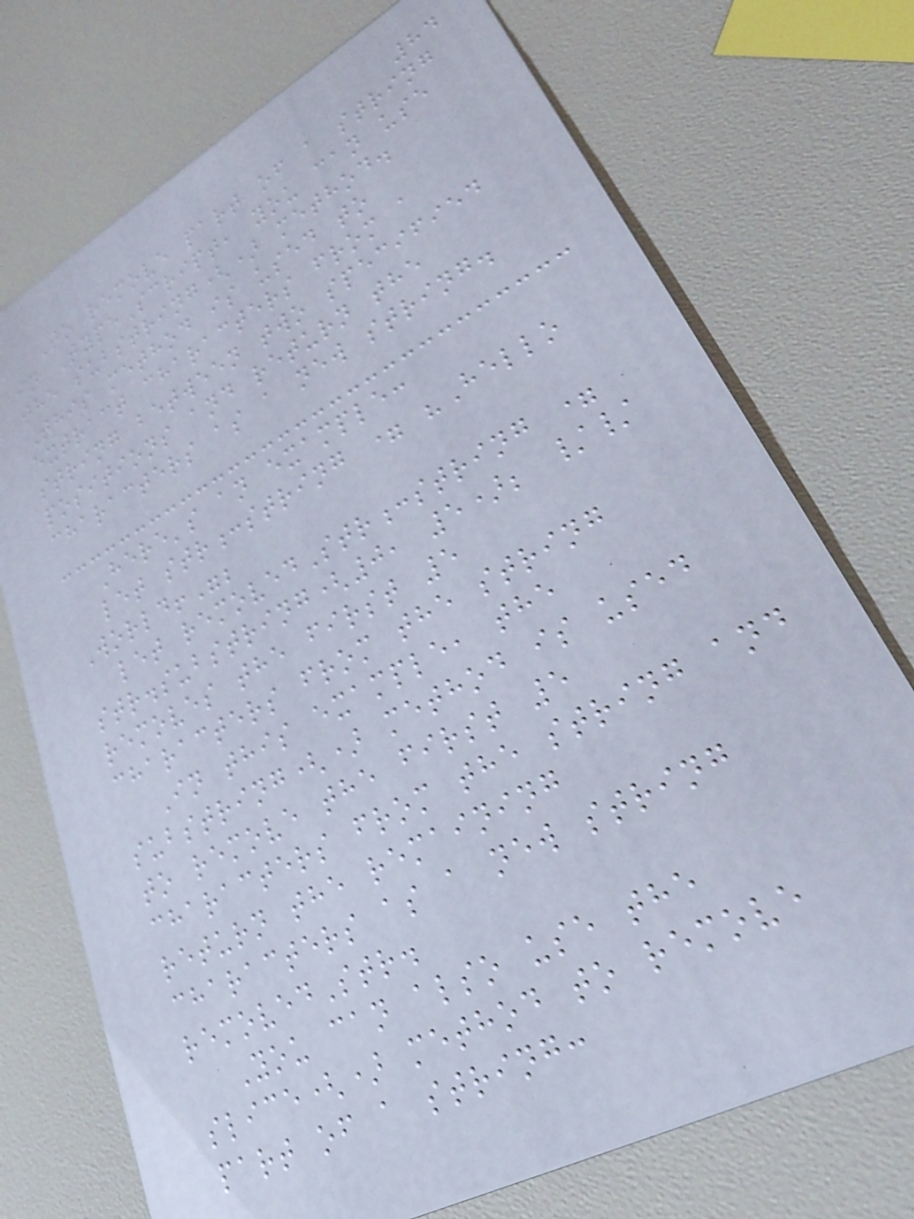84
To remove part of a string
in TypeScript, you can use
the substring() method.
This method is used to
extract characters from a
string between two specified
positions and return the
characters as a new string.
Here's an example:
let str:string = "Hello
World!";
let removedStr:string =
str.substring(0, 5); //
removes the first 5
characters from the string
In this example, the
substring() method is used
to remove the first 5
characters from the string and
return the remaining
characters as a new string
removedStr.
You can also use the
slice() method to remove
part of a string:
